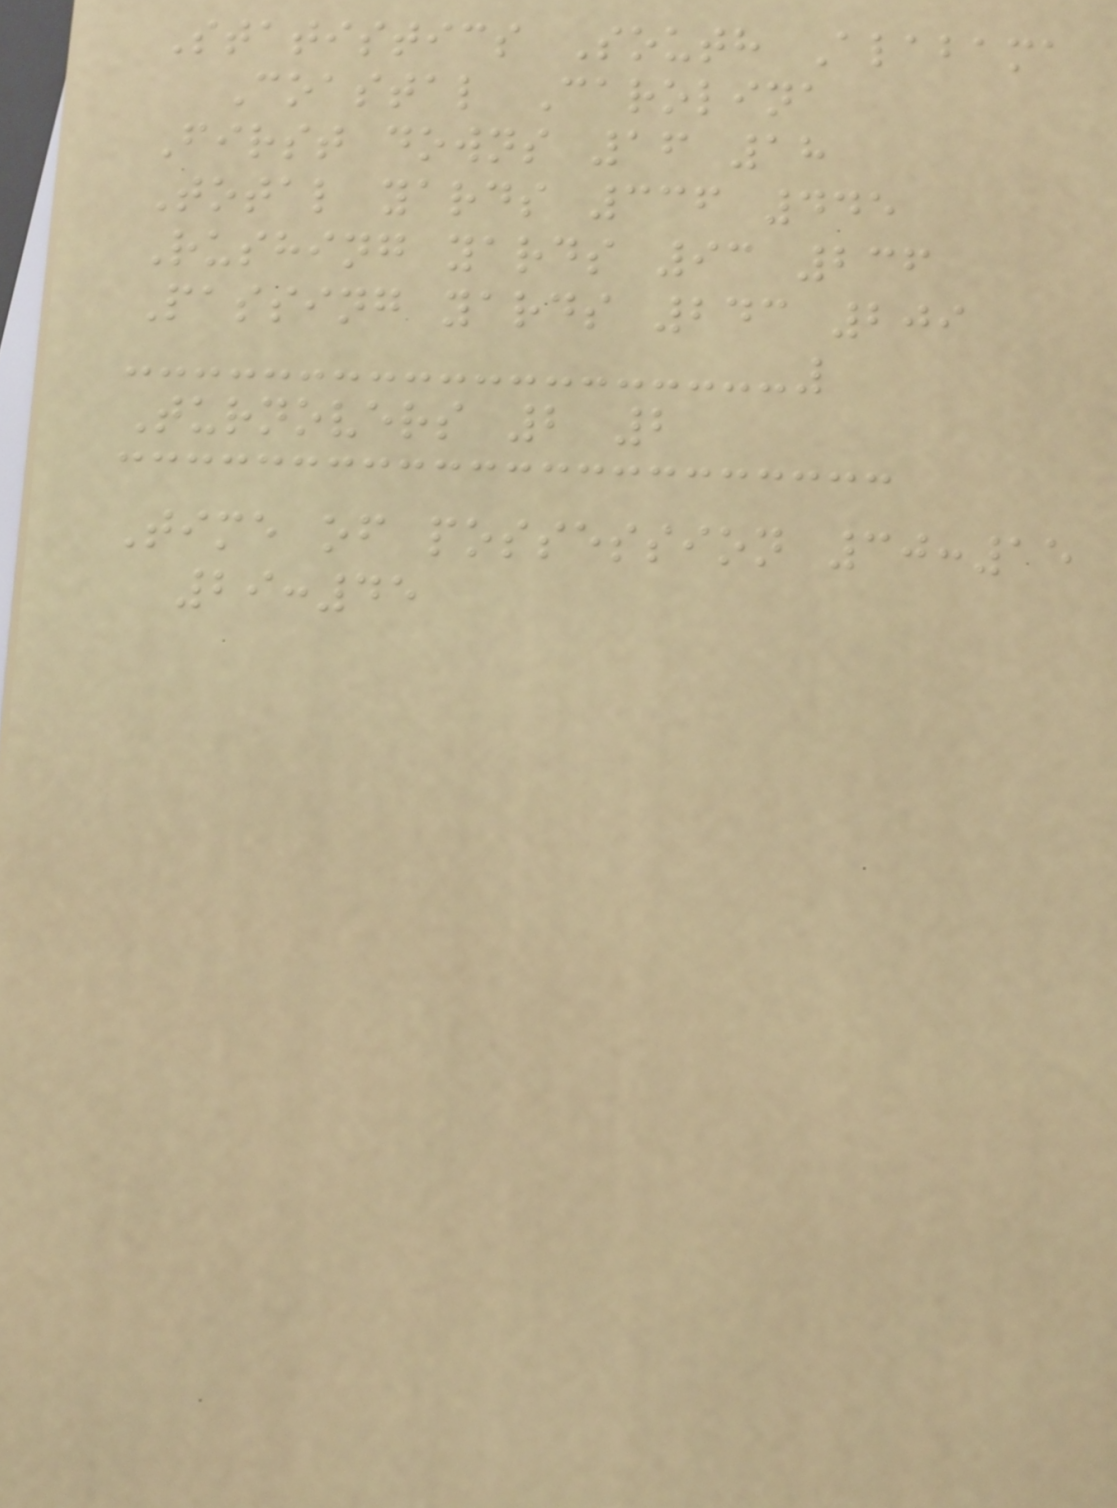Statistics South Alabama
Coastal Carolina
First downs 16 18
Total yards 336 445
Rushing yards 93 236
Passing yards 243 209
Turnovers 2 2
Time of possession 30:15
29:45
